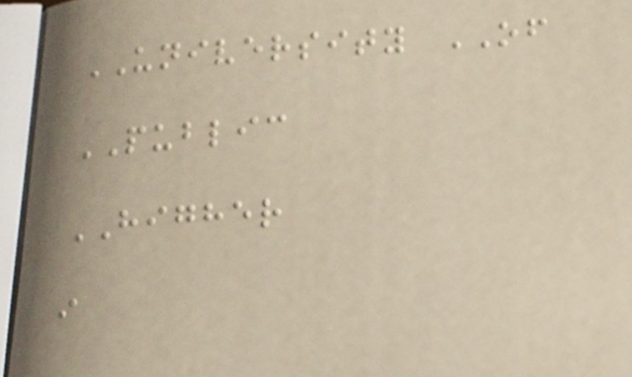UNIVERSITY OF
PUBLIC
HIGHER
i
